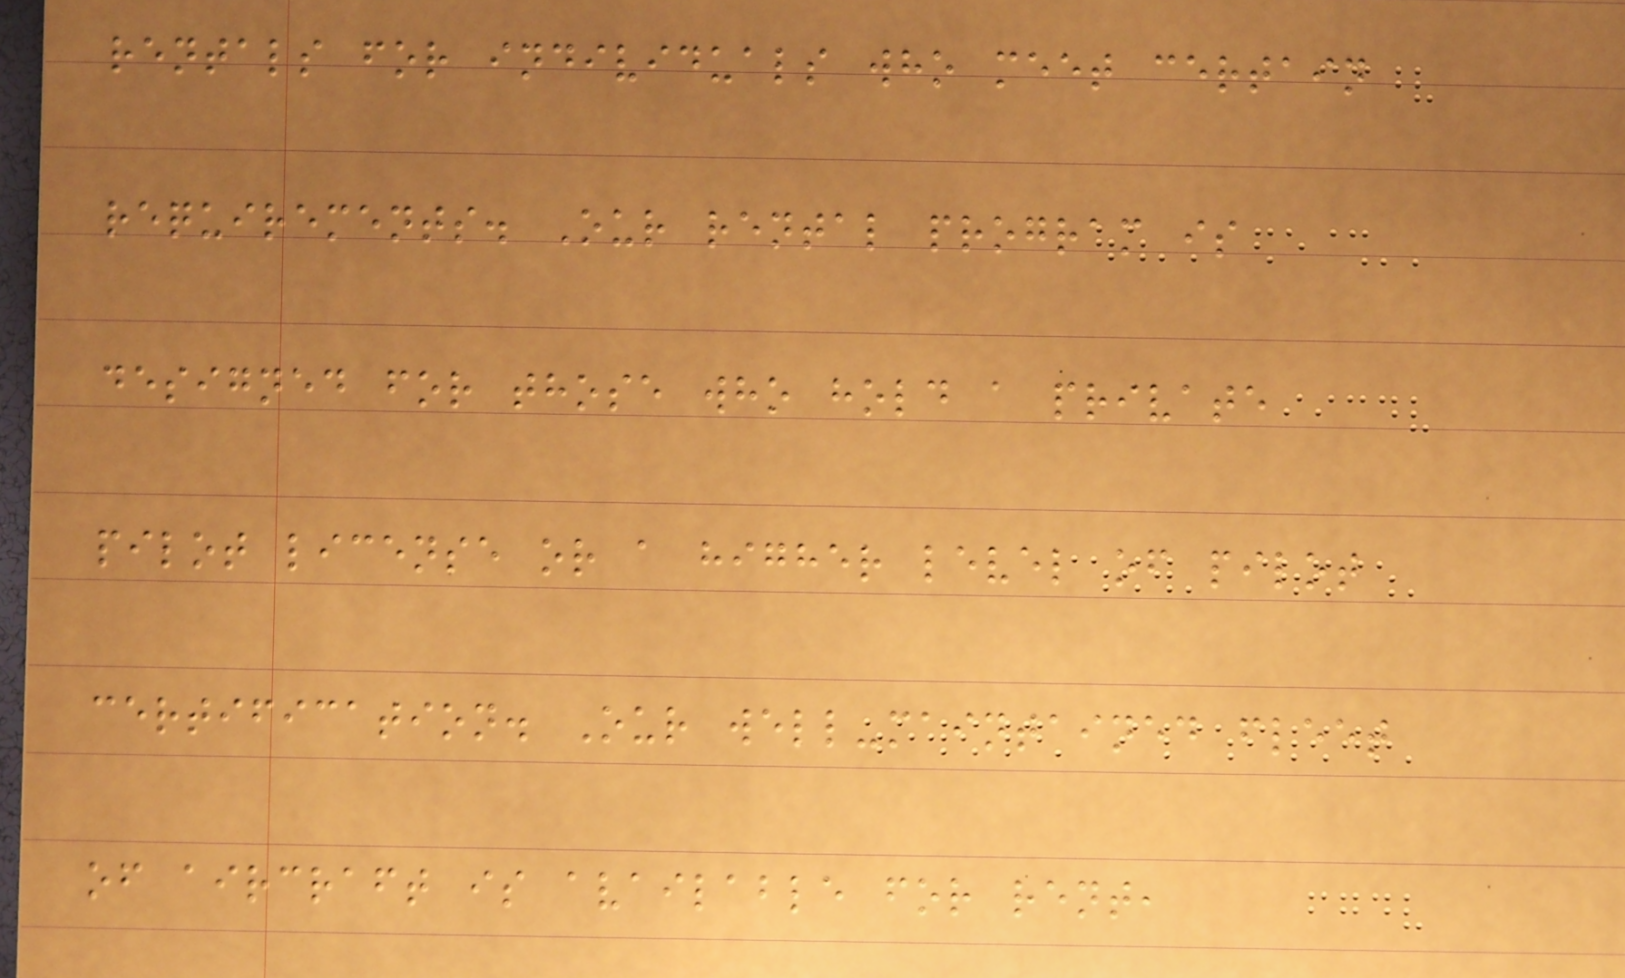rentals for individuals who meet certain
requirements. Our rental program is
designed for those who hold a private
pilot license or a higher level of pilot
certification. Our well-maintained fleet
of aircraft is available for rent,
